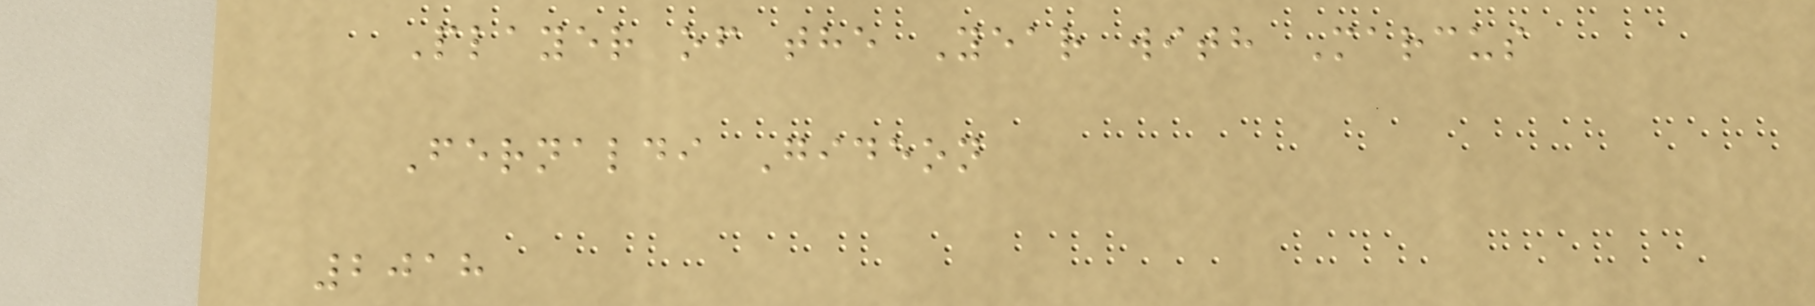Player of the Year with Marcus
Fernaldi Gideon
2018
